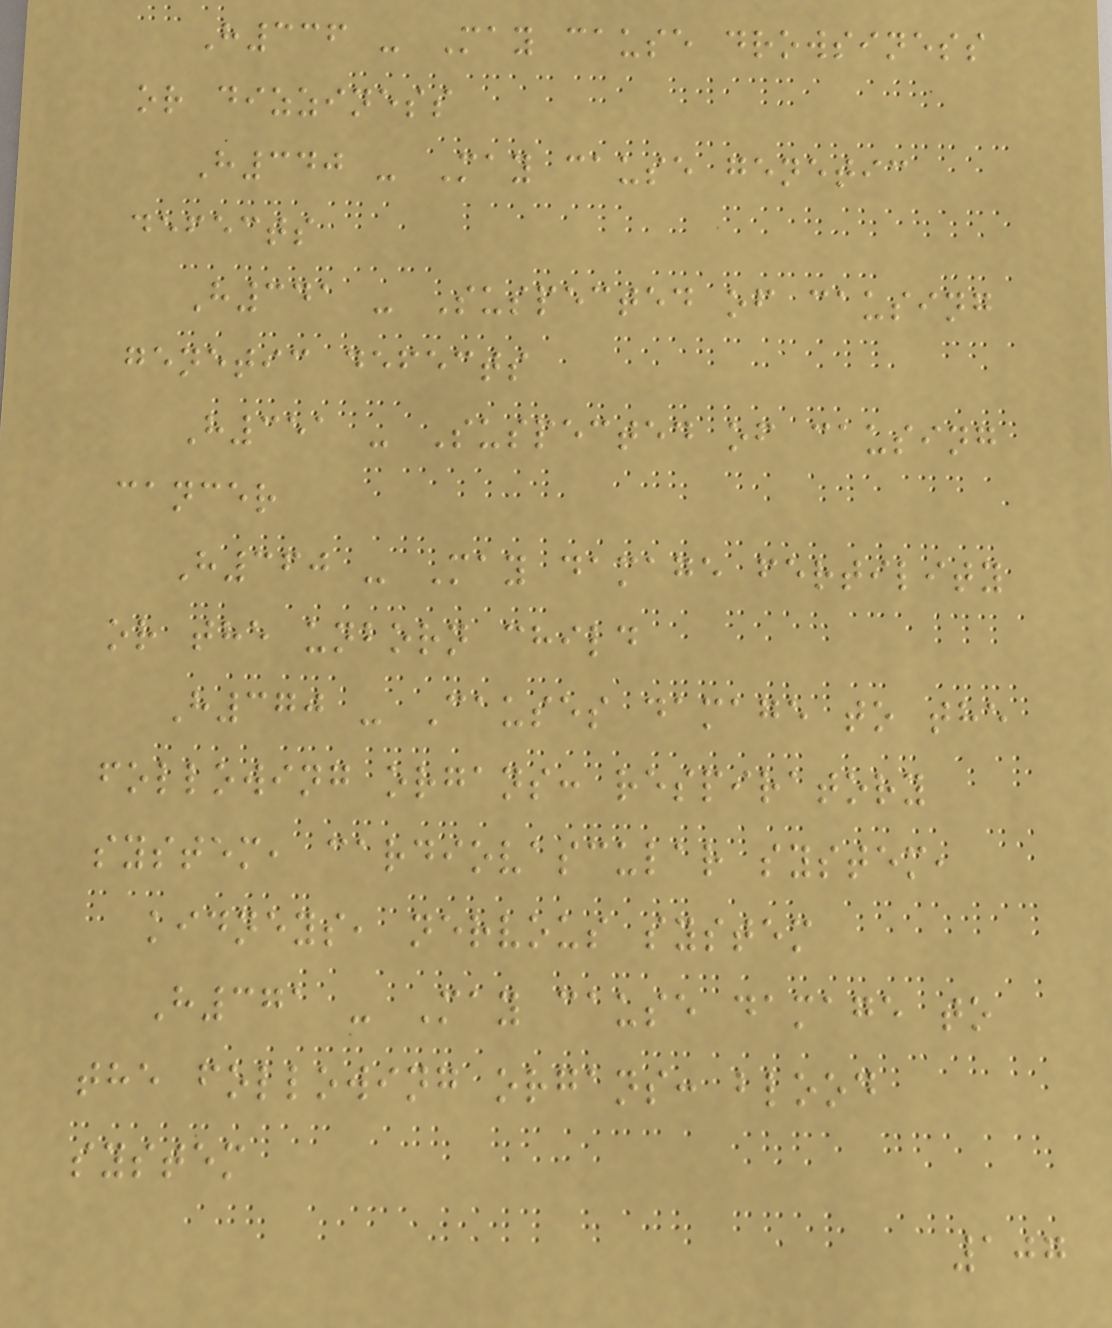H336 - May cause drowsiness
or dizziness
H340 - May cause genetic
defects
H341 - Suspected of causing
genetic defects
H351 - Suspected of causing
cancer
H360 - May damage fertility
or the unborn child
H370 - Causes damage to the
following organs: respiratory
system, cardiovascular system,
kidneys, nervous system
H371 - May cause damage to
the following organs: blood
system
107
